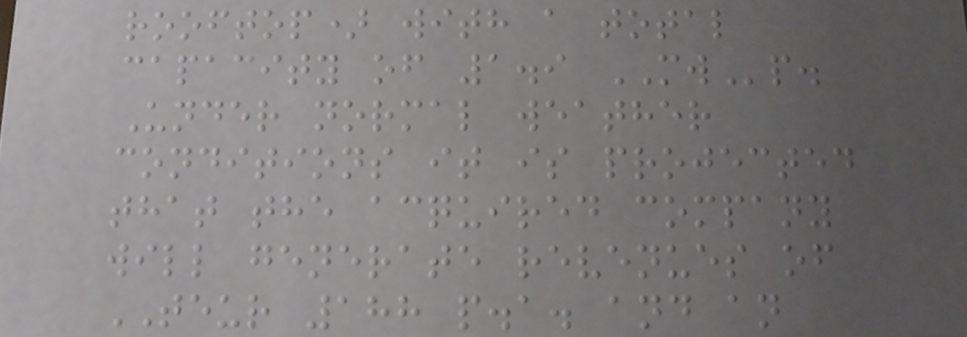rooftop) with a total
capacity of 1.9 MWp.
Under normal weather
conditions it is projected
that the acquired company
will generate revenues of
TEUR 188 p.a. and an
